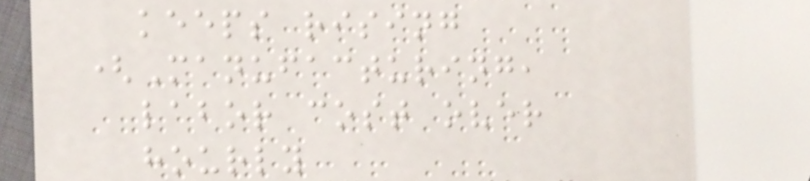keeps rising
(Manufacturing,
labor cost over
hourly
